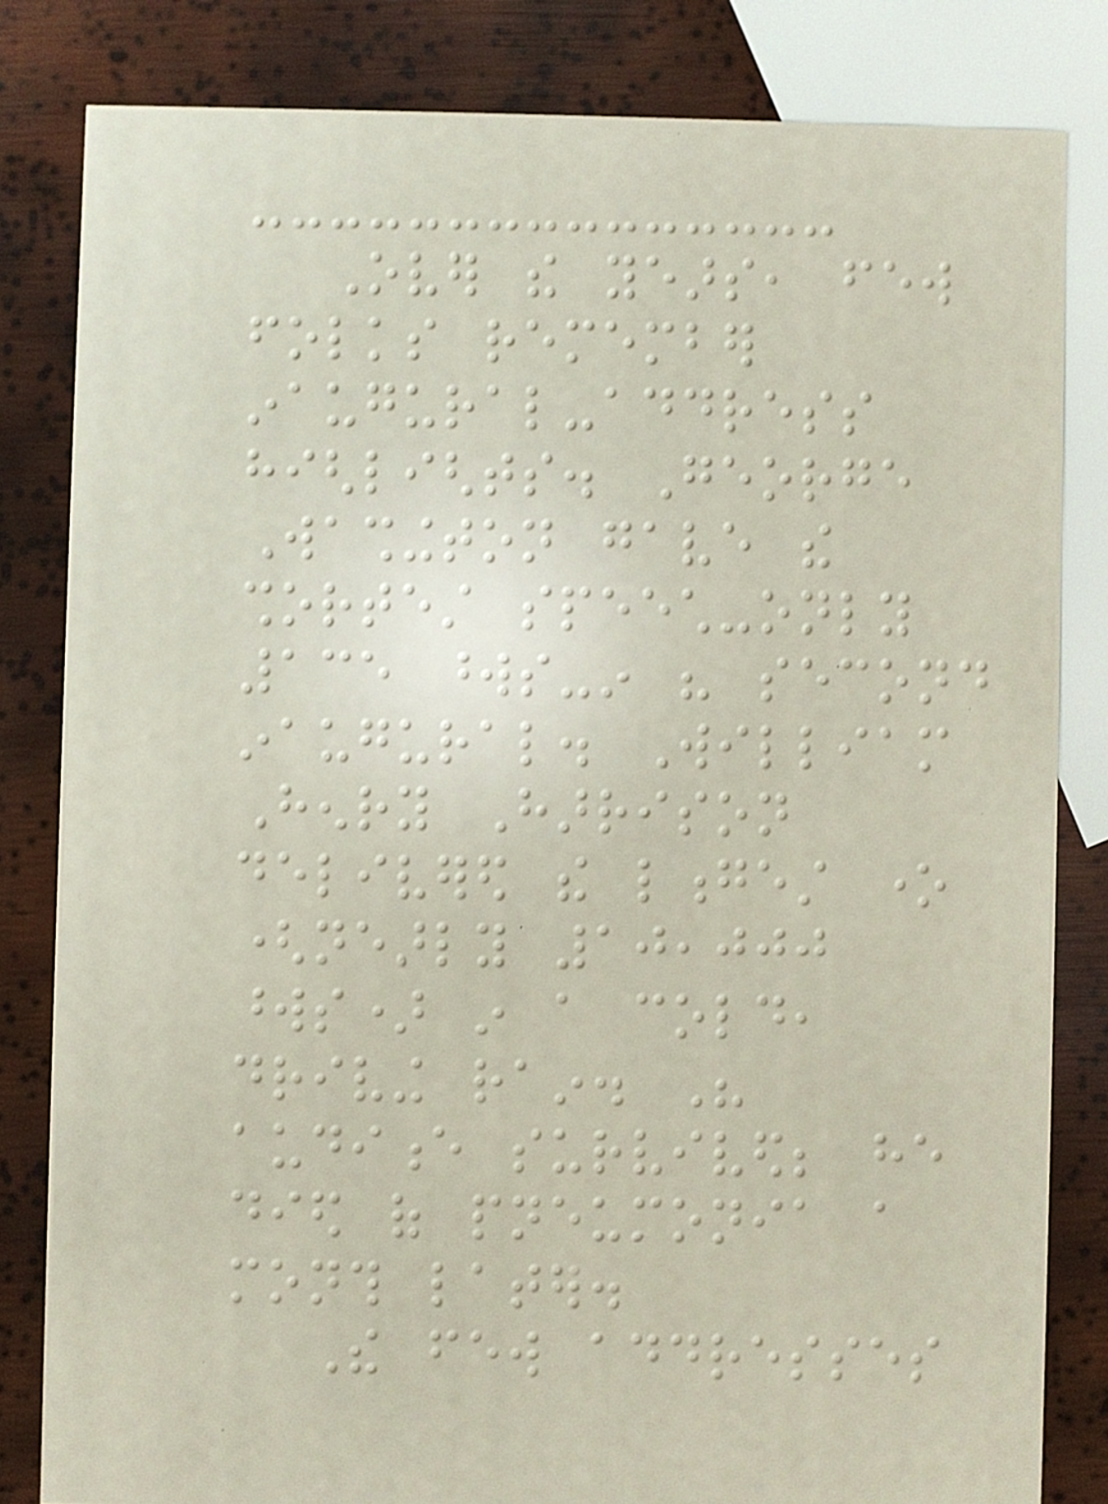Over the years, few
folks remember
inaugural-address
highlights. George
Washington gave the
shortest speech-only
135 words-in his second
inaugural. William
Henry Harrison
delivered the longest one
(nearly 10,000
words) in a cold,
driving rain. His
audience survived; he
died of pneumonia a
month later.
The few addresses
